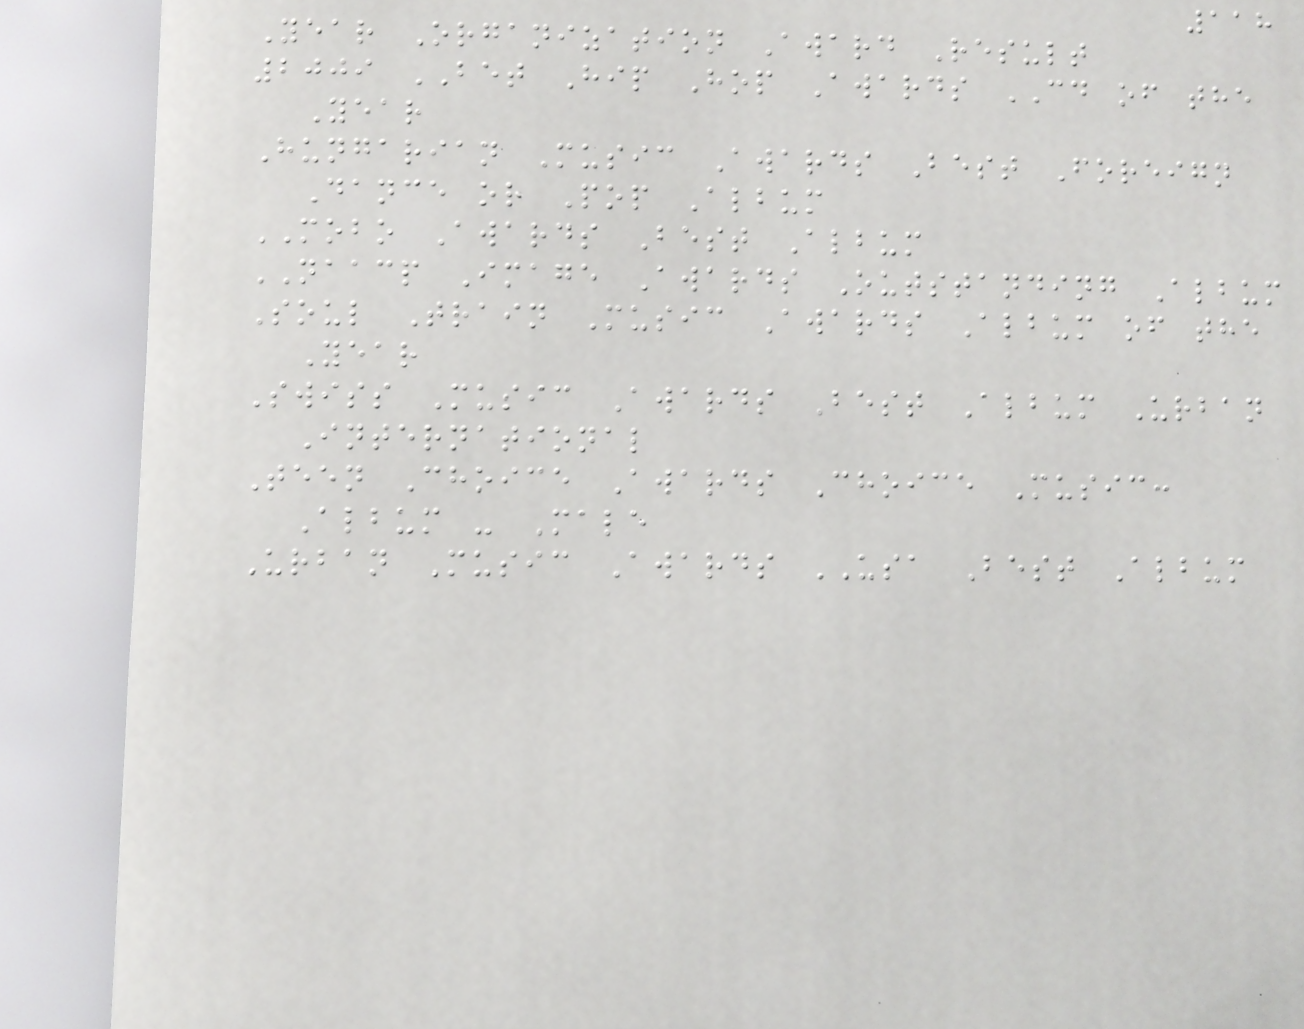118
Year Organization Award Result
2009 BET Hip Hop Awards CD of the
Year
Hungarian Music Awards Best Foreign
Dance or Pop Album
MOBO Awards Best Album
NAACP Image Awards Outstanding Album
Soul Train Music Awards Album of the
Year
Swiss Music Awards Best Album Urban
International
Teen Choice Awards Choice Music:
Album - Male
Urban Music Awards USA Best Album
